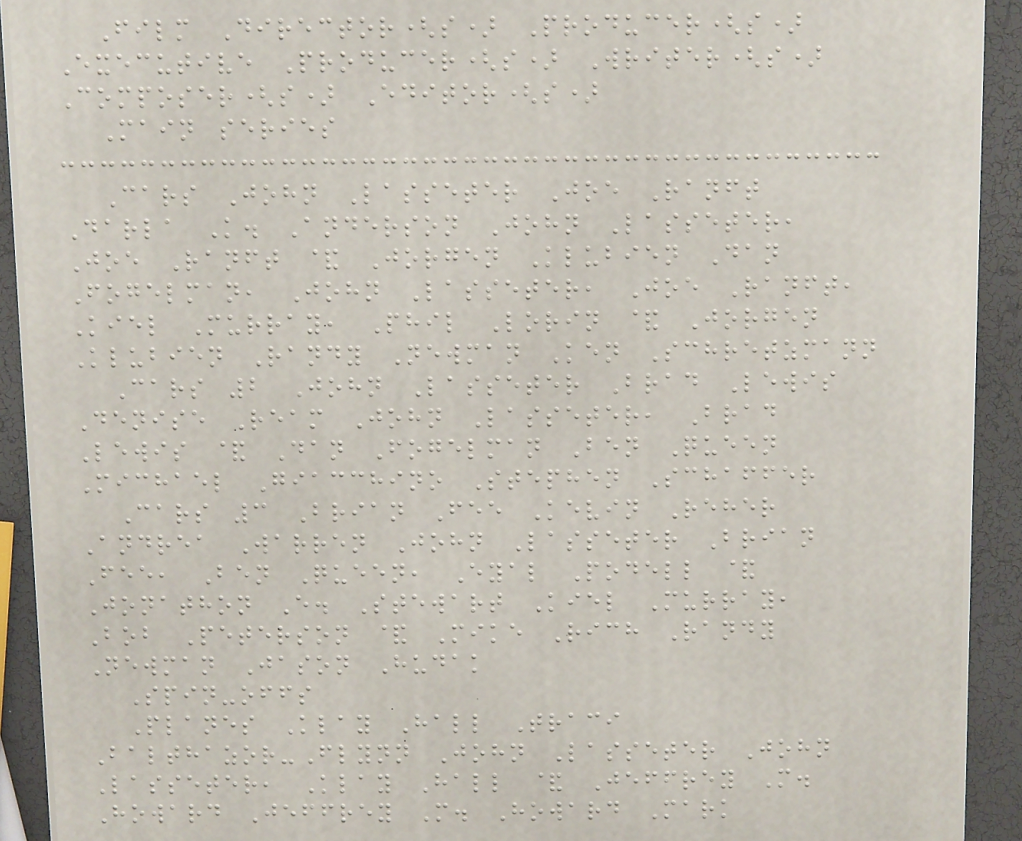Film Director(s) Producer(s)
Executive Producer(s) Writer(s)
Composer(s) Editor(s)
Main series
Cars John Lasseter Joe Ranft
Darla K. Anderson John Lasseter,
Joe Ranft & Jorgen Klubien Dan
Fogelman, John Lasseter, Joe Ranft,
Kiel Murray, Phil Lorin & Jorgen
Klubien Randy Newman Ken Schretzmann
Cars 2 John Lasseter Brad Lewis
Denise Ream John Lasseter, Brad
Lewis & Dan Fogelman Ben Queen
Michael Giacchino Stephen Schaffer
Cars 3 Brian Fee Kevin Reher
Andrea Warren John Lasseter Brian
Fee, Ben Queen, Eyal Podell &
Jonathon E. Stewart Kiel Murray,
Bob Peterson & Mike Rich Randy
Newman Jason Hudak
Spin-offs
Planes Klay Hall Traci
Balthazor-Flynn John Lasseter John
Lasseter, Klay Hall & Jeffrey M.
Howard Jeffrey M. Howard Mark
